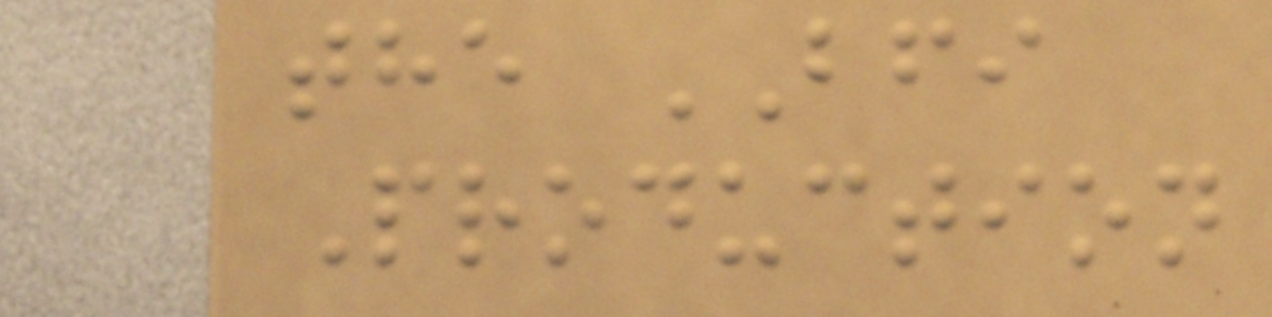the BFI
Production
